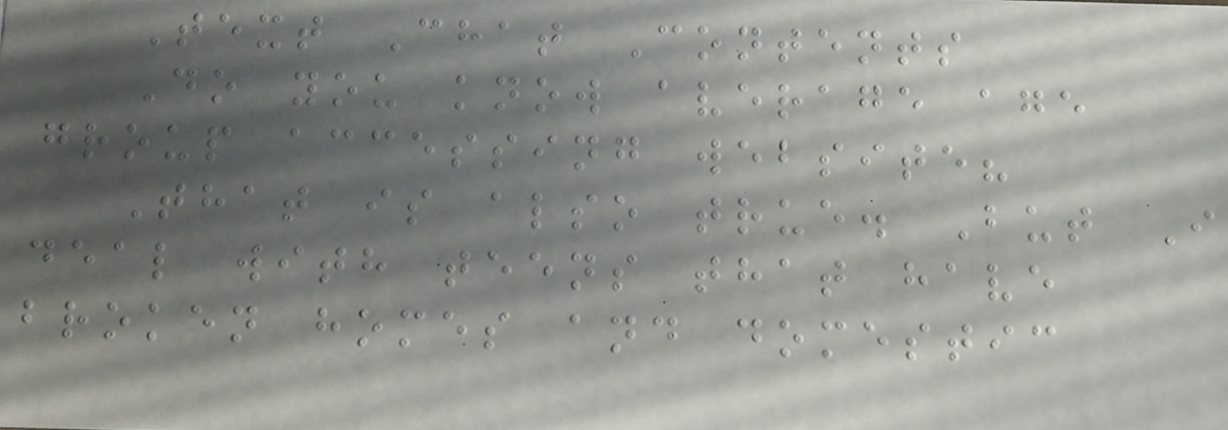Text Chat Contents
Do you know average age
group accessing website?
That is also true. But I
deal with teens that have
broken homes and domestic
